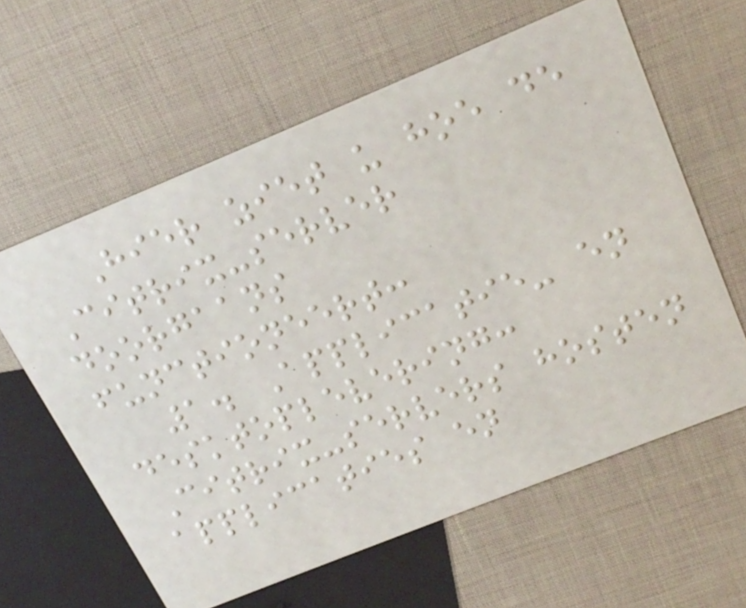Hier ziet u hoe de
Citrix-server
doorgaans
functioneert:
1. Applicatie- en
desktoplevering:
Citrix-servers hosten
applicaties en
